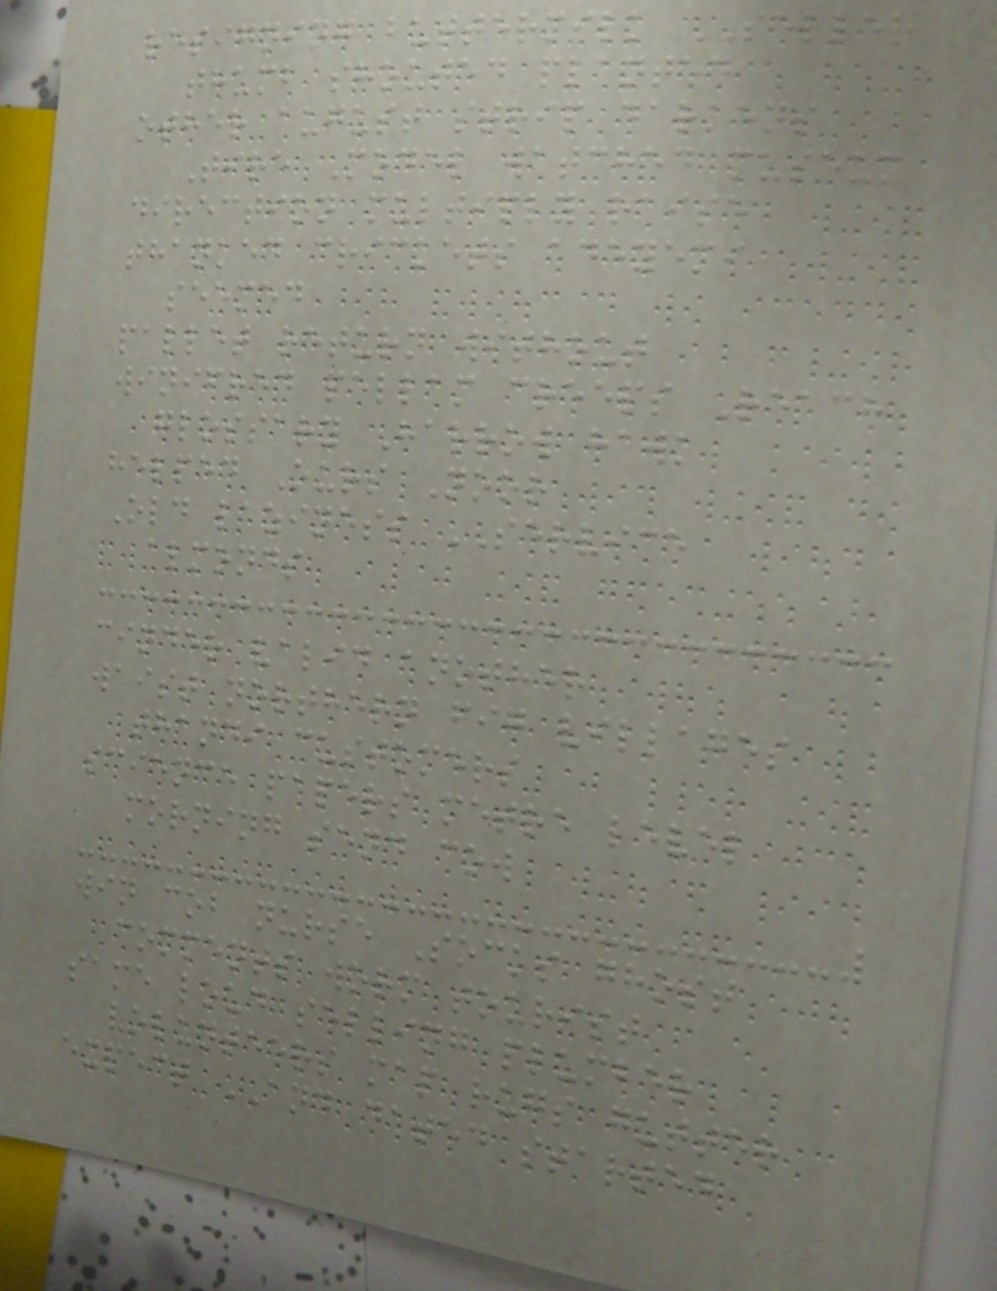resigning buttermilk SELLER
thumb shouted planted
other august strip darkens
Tire Model watched museum
direction multiply raise
thanked crickets adeyemi
seemed
pallet return without
winifred pellam creeps Reach
glossary Harrow hawk
helped Ours Noor
Old laziness SERVICE
almonds
cinder valid another
waist northern fig villages
thandi customers
science papers metre level
morning send cow
win cob nurse Socks ghost
comments worm tourist
same loud selling plumber
volunteers map rugs gutter
expect AND dated started
